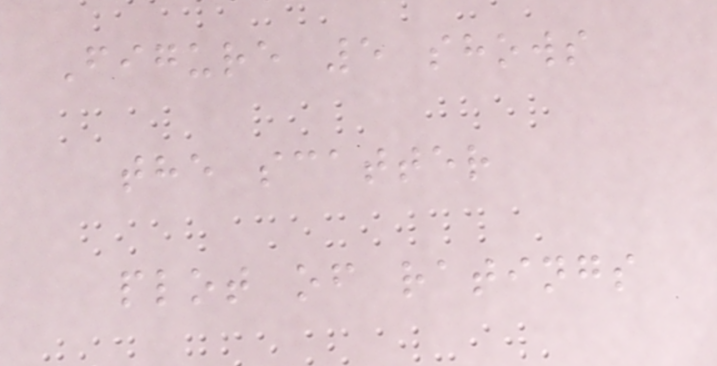Figure 5 shows
the scatter
plot of ratings
